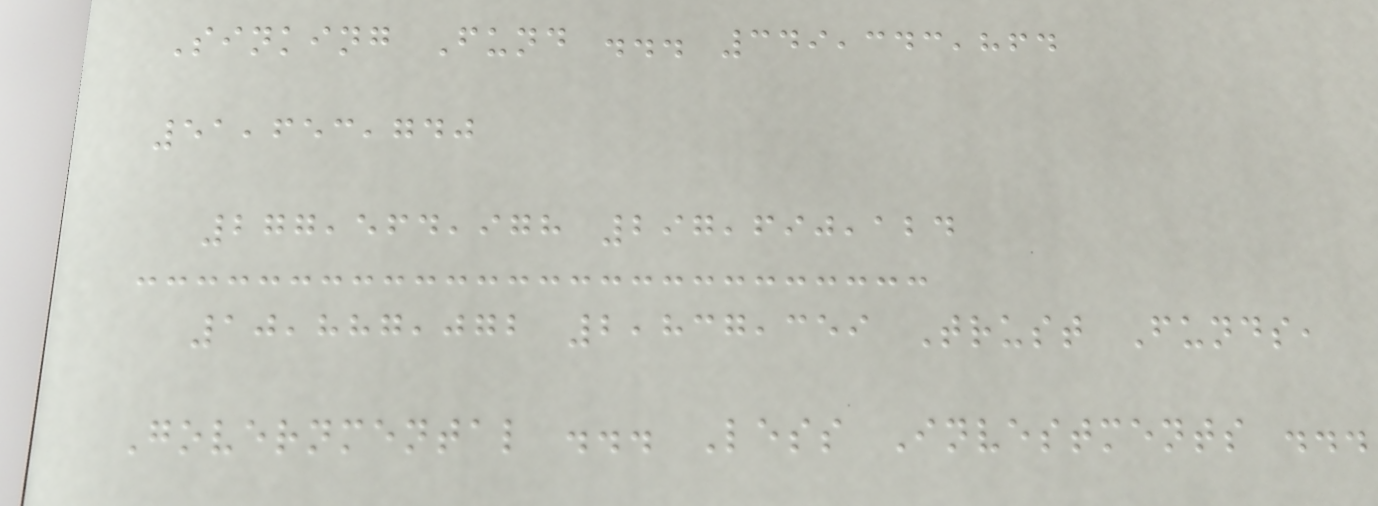Sinking Fund ... 349,343,864
51,653,740
277,564,978 297,690,124
10,887,072 2,837,359 Trust Funds,
Governmental ... Less Investments ...
